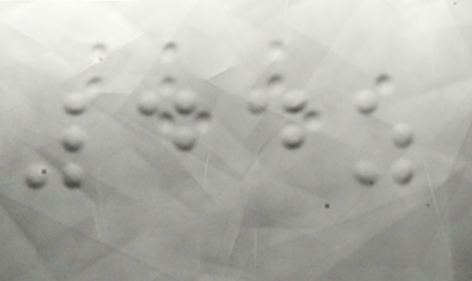44z
